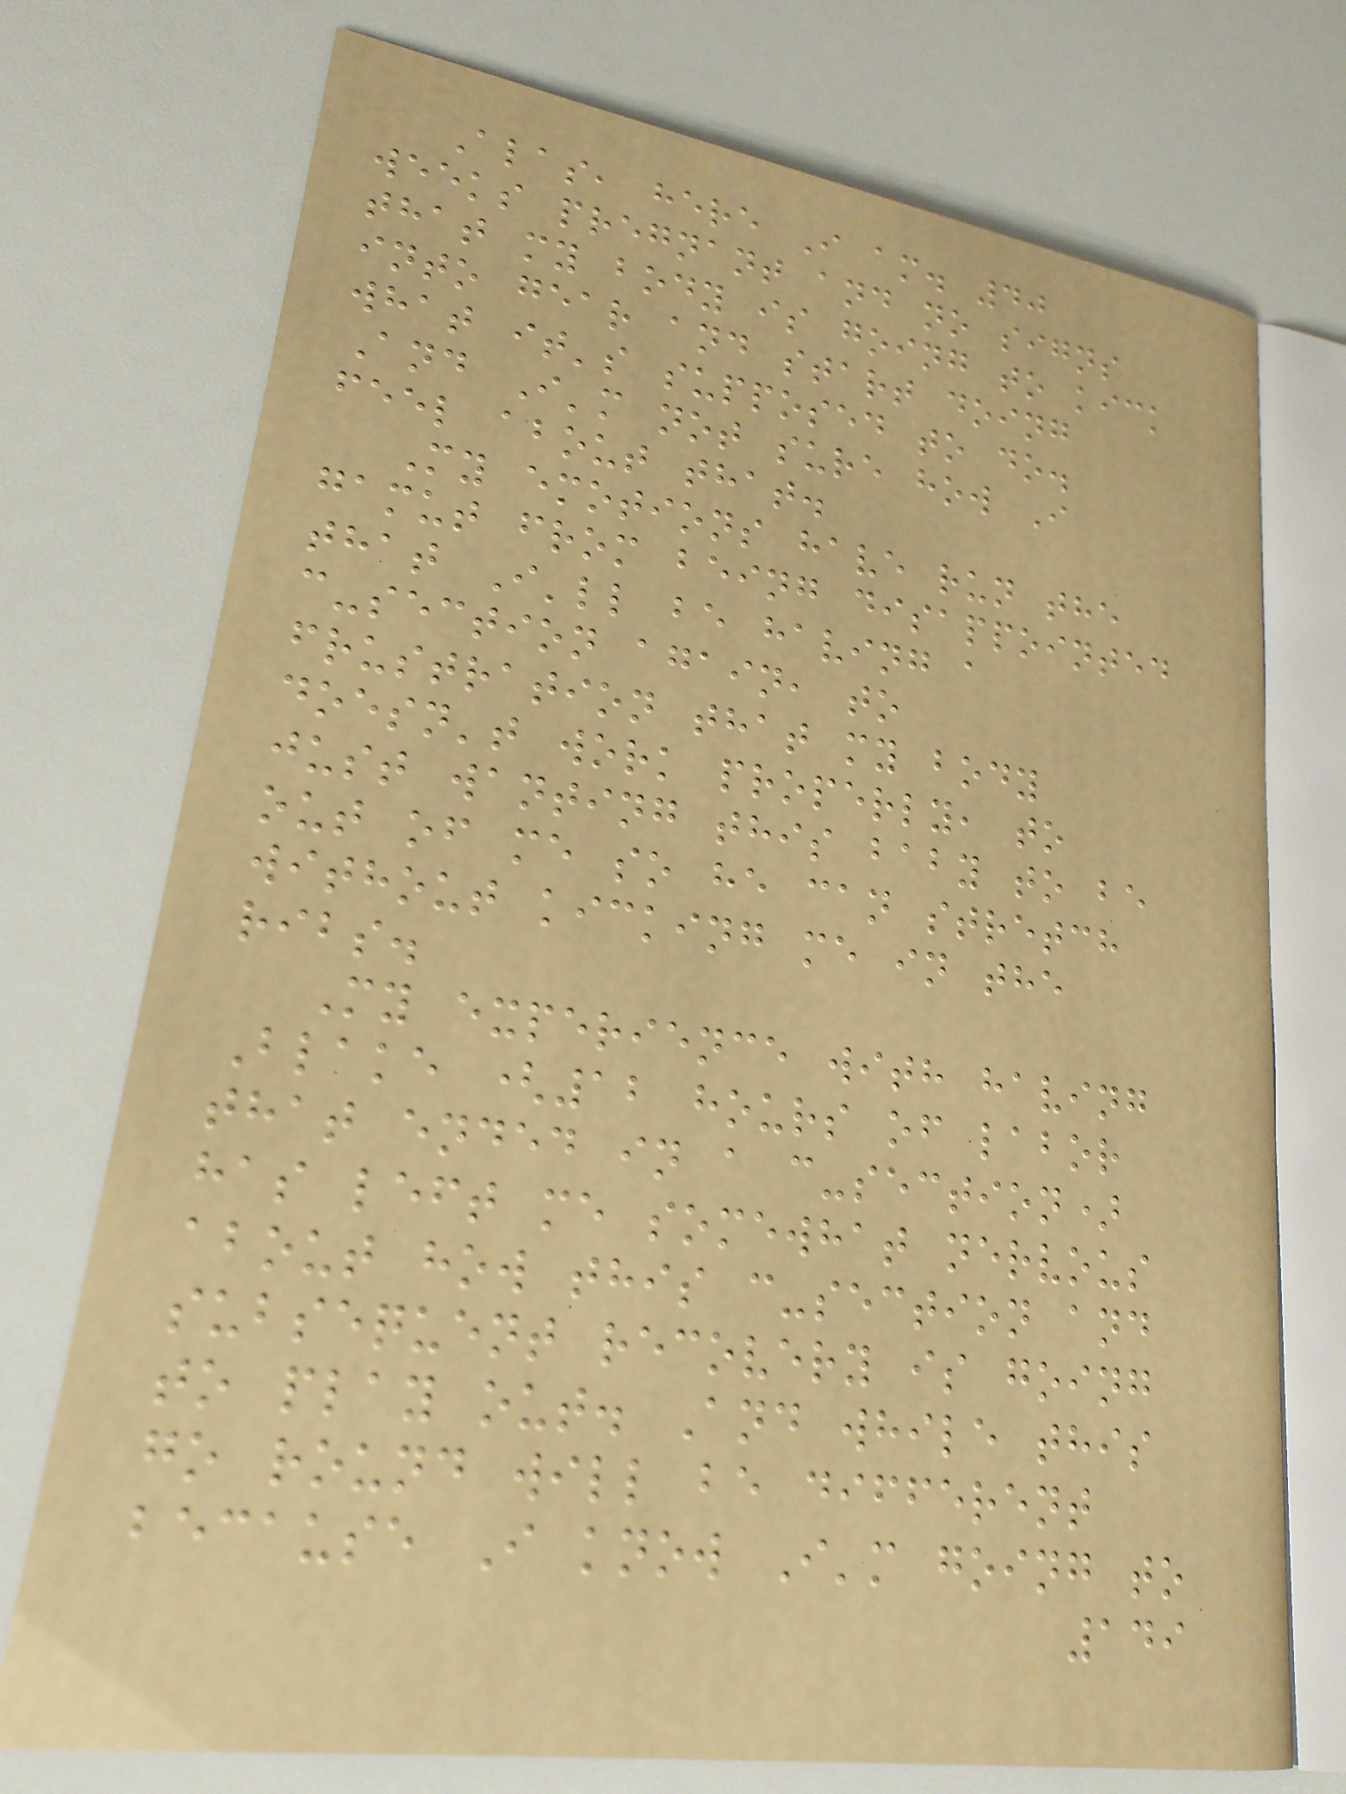Alas, here I am. 40
weeks pregnant and no signs
that my body is going to kick
into gear and start doing
what it's supposed to do.
And I'm not sure how I
feel about that.
My emotions have run the
gamut from being disappointed
that I'll be having a
c-section again, to
frustration that my body
doesn't work properly, to
just wanting this baby to be
out of me so he can stretch
without kicking me in the
ribs.
My experience with having
Blake (12 hours of labor
that ended in a c-section)
has left me somewhat nervous
about how this c-section and
subsequent recovery is going
to play out. And while this
go round will be different
because I know I'm going to
149
